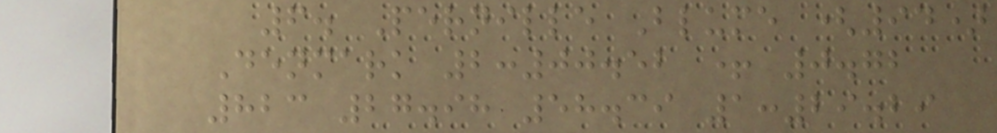6. Pernille Blume (94)
Denmark 2:00.52 + 0.72
823 27.98 58.39 1:29.29
